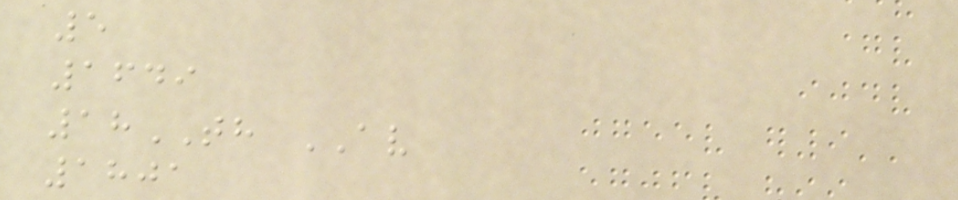5
1649
18TH AV
1801
